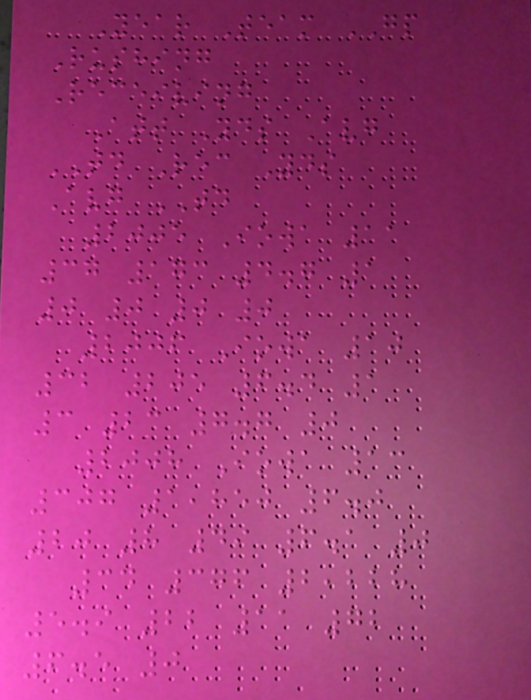Year Team GP
Rushing
Receiving
Att Yds Avg
TD Rec Yds
Avg TD
2005 Iowa 11
37 173 4.7 1
0 0 0 0
2006 Iowa 10
32 205 6.4 1
3 23 7.7 0
2008 Iowa 13
307 1,850 6.0
20 8 49 6.1 0
34 376 2,228
5.9 22 11 72
6.5 0
